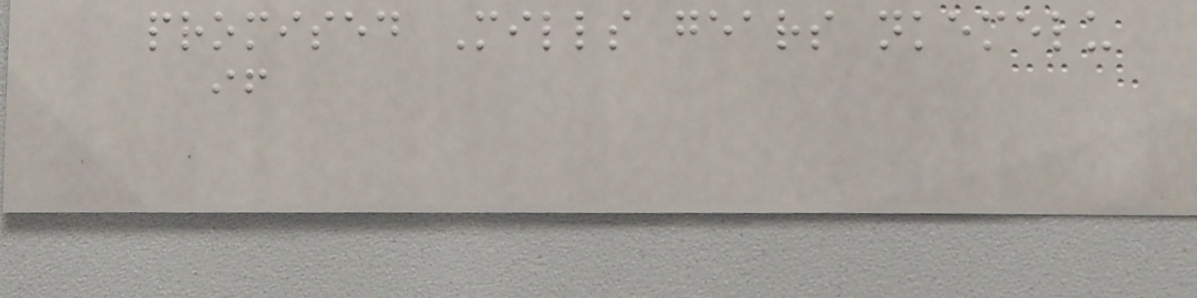promised Mills gears nkemelu
if
